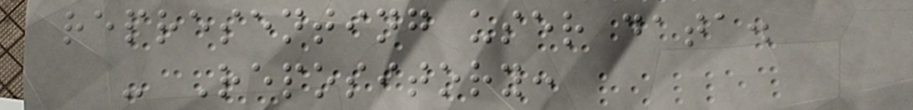representing user data.
- Repository:
